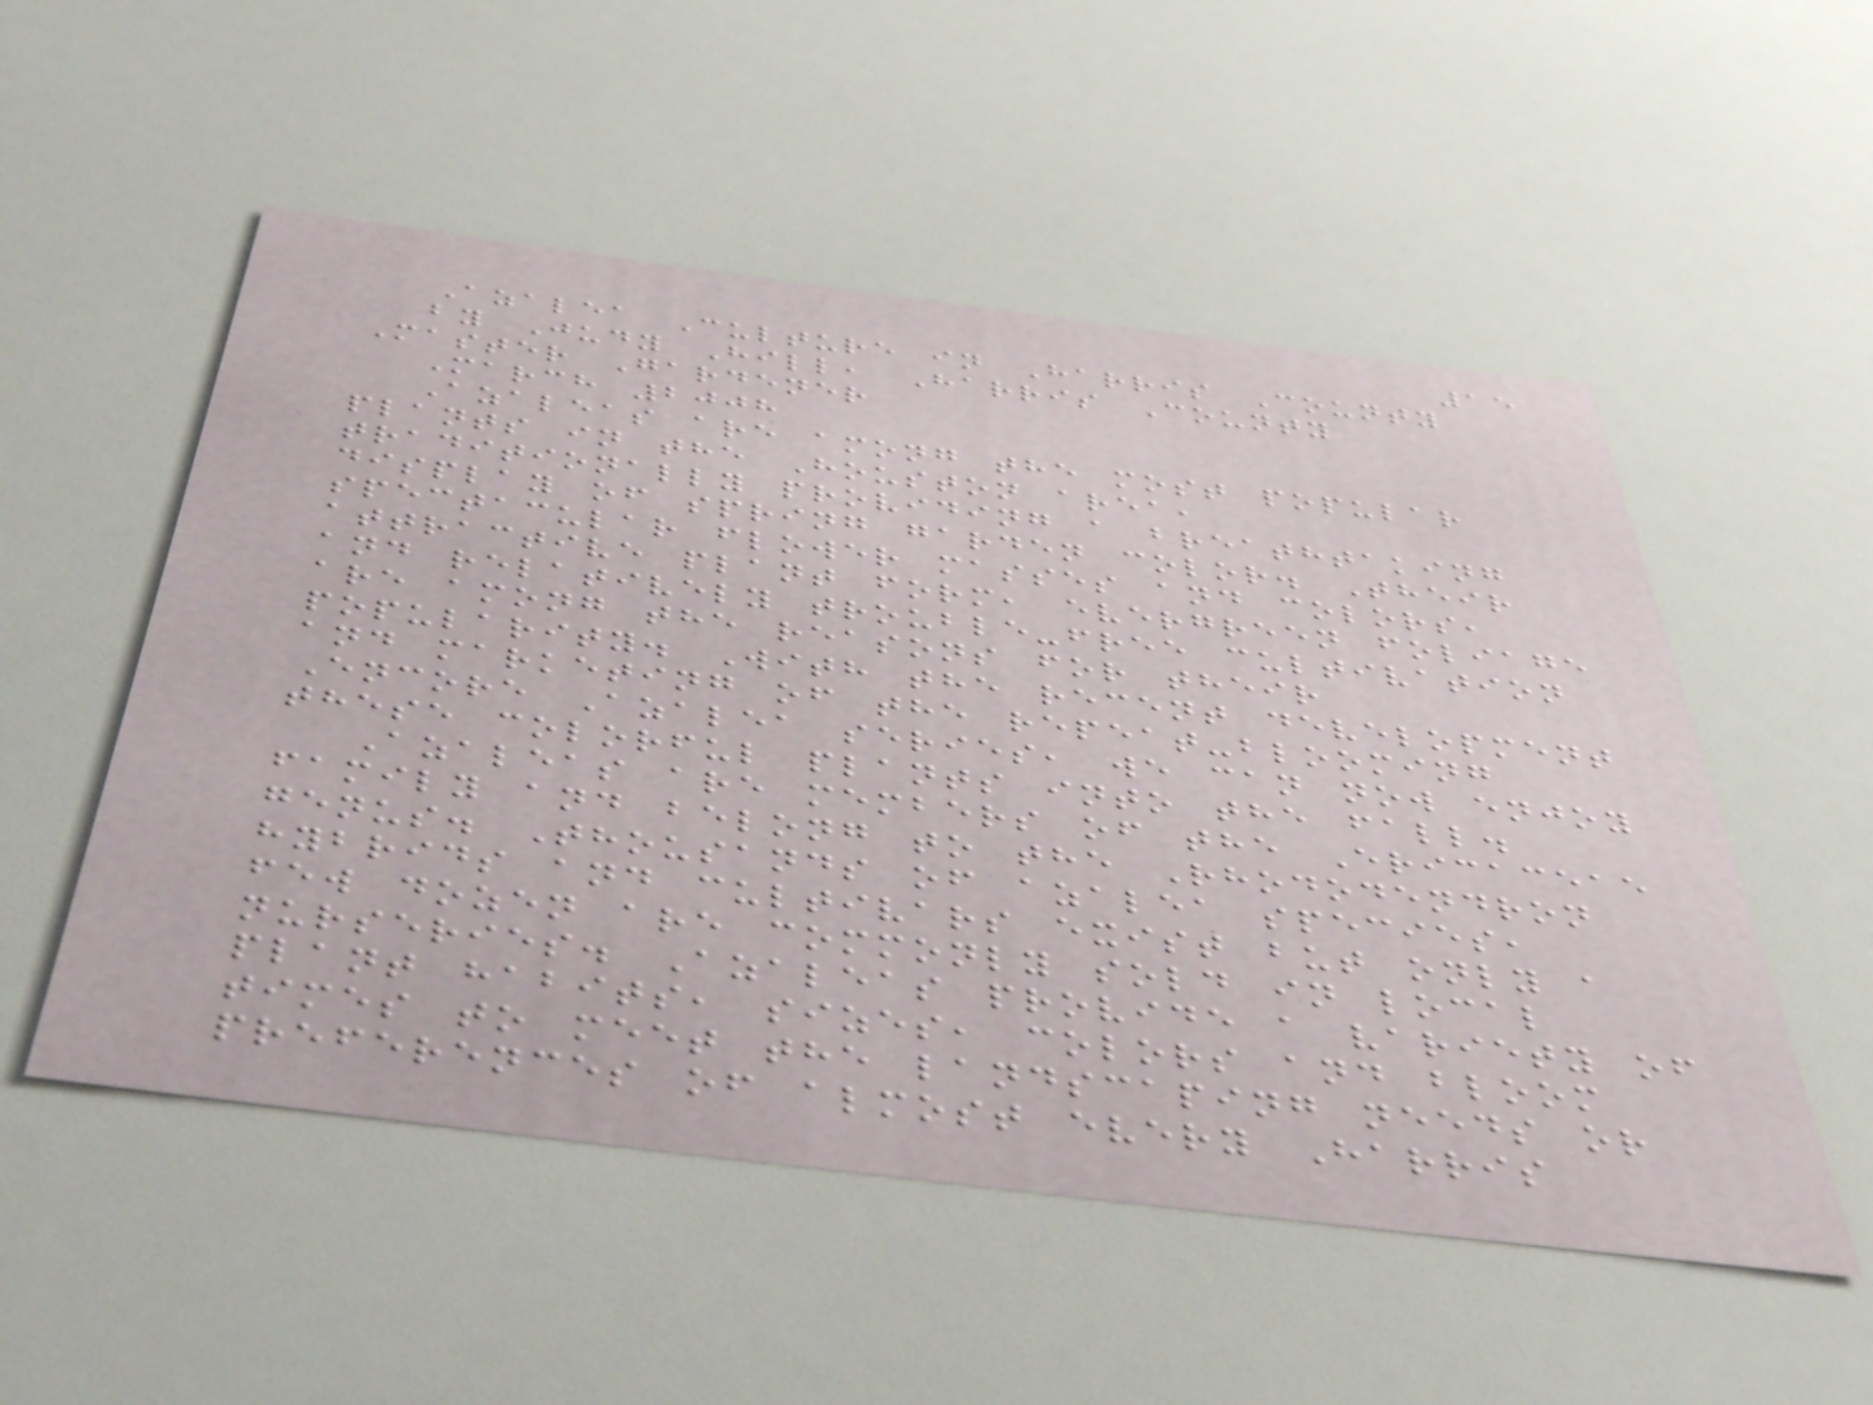15
Azalea Culture in Harris County
by Judy Hill, Harris County
Master Gardener
March 2008
Azaleas are among the most popular
plants in the Houston area,
traditionally providing a breathtaking
display of spring garden color. Their
spectacular flower masses and colors,
attractive plant form, evergreen foliage
and relatively trouble-free cultivation
are among the reasons for their
popularity. With the recent development
and marketing of the repeat-blooming
Encore Azalea series, we can now enjoy
these colorful plants into the fall.
Azaleas are members of the Ericaceae
family and belong to the Rhododendron
genus. Thousands of azalea species,
hybrids and cultivars exist but only a
few dozen are commonly sold in local
nurseries. Azaleas provide a variety of
plant habits, sizes, colors and bloom
times to meet the landscaping needs or
preferences of almost every Harris
